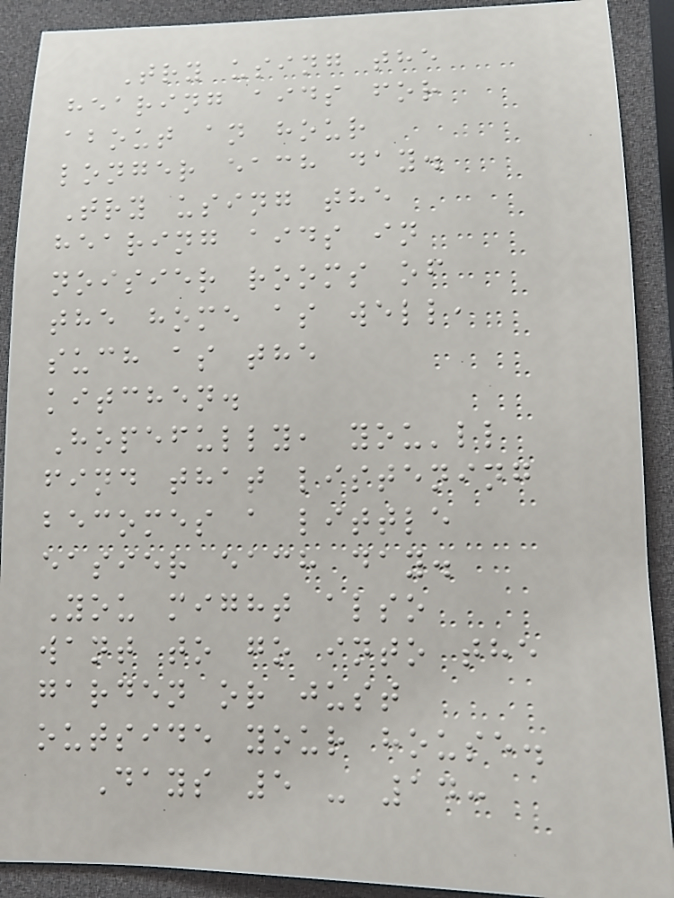Try using the
hearing aids for
about an hour
longer each day.
Try using the
hearing aids in
noisier rooms of
the home as well,
such as the
kitchen.
Hopefully, you'll
find that listening
becomes a little
easier each day.
You might also
want to go into the
garden or just
outside your house.
Days 5 - 14:
